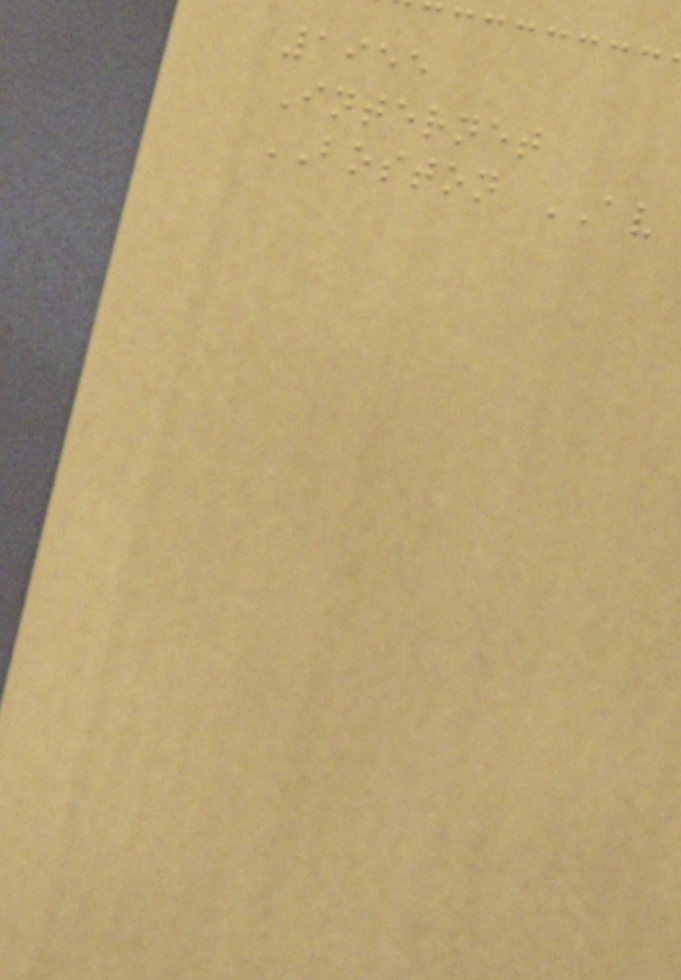1955
Internet
BOSTON AV
